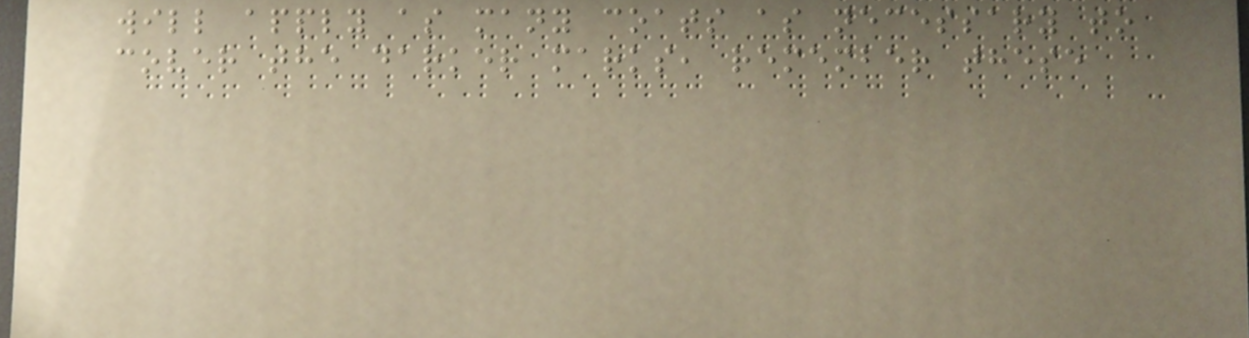will apply as many coats as necessary to
cover the darker marks, remember these
